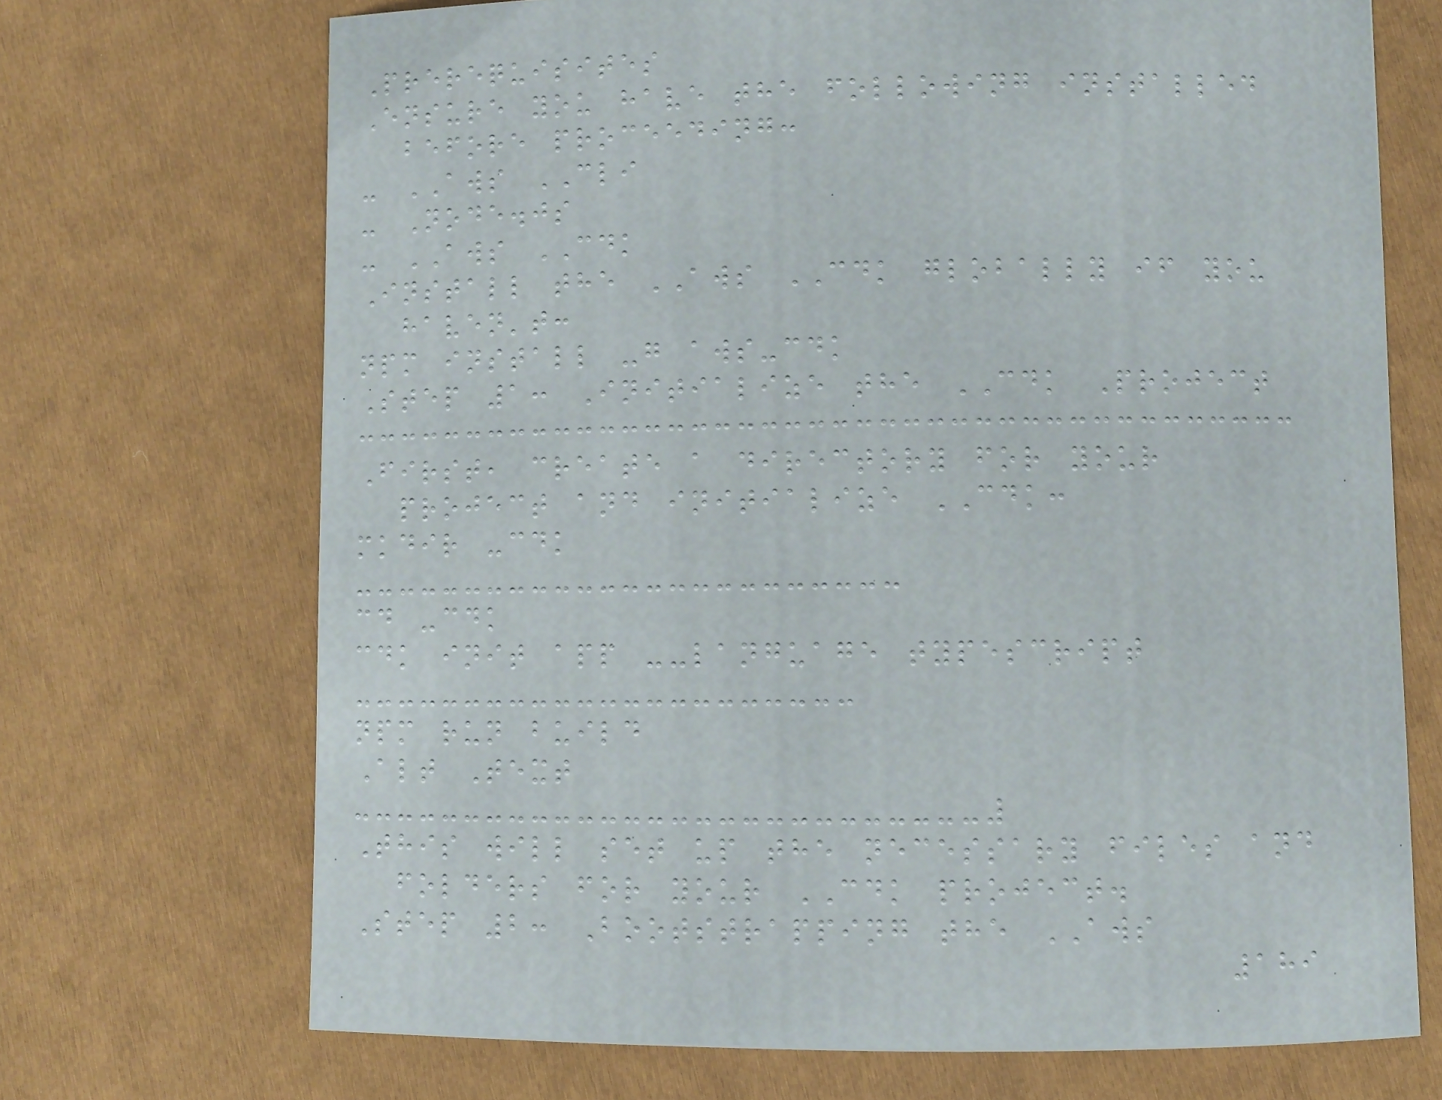Prerequisites
Ensure you have the following installed
before proceeding:
- AWS CLI
- Node.js
- AWS CDK
Install the AWS CDK globally if you
haven't:
npm install -g aws-cdk
Step 1: Initialize the CDK Project
First, create a directory for your
project and initialize CDK:
mkdir -cdk
cd -cdk
cdk init app --language typescript
npm run build
Alt Text
This will set up the necessary files and
folders for your CDK project.
Step 2: Bootstrapping the AWS
189
